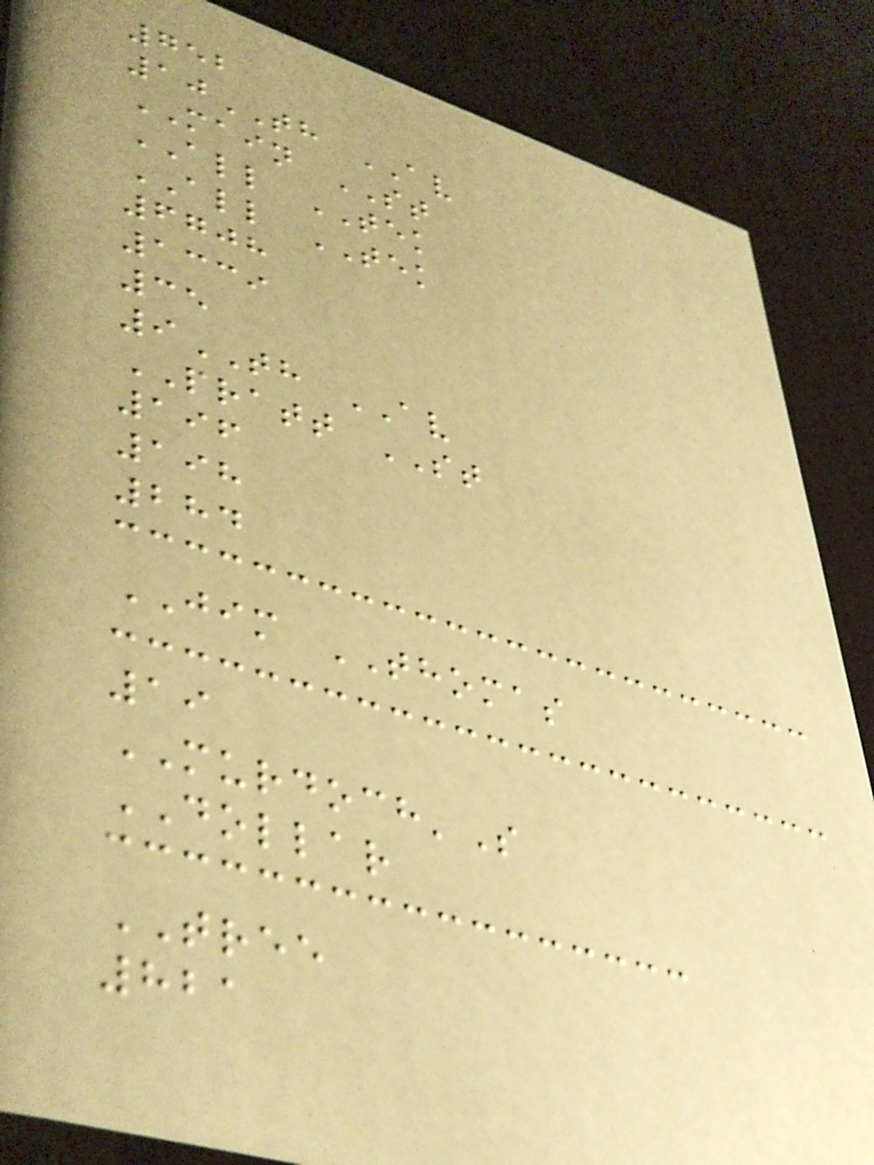752
10TH AV
MAIN ST
ALL TEK
ALL TEK
6708
1339
35
9TH AV
PRATT ST
196
198
284
JIM THOMAS
19
MURDOCH'S
DOLLAR
TREE
821
